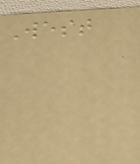West
